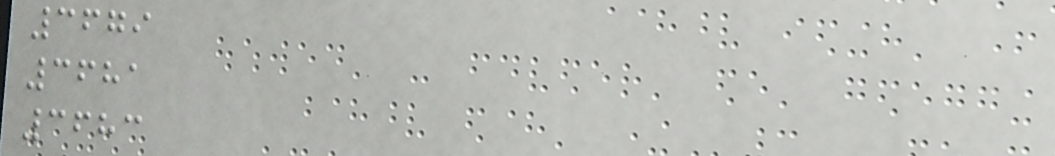3679
3681
3683
